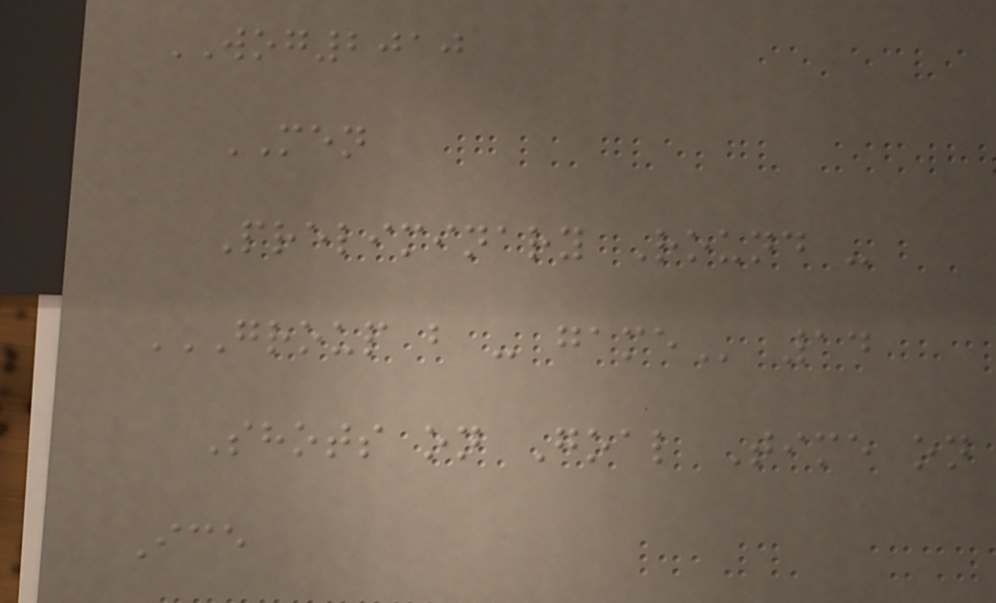WOG2010
MEN
Preliminary Round -
GROUP B - GAME 14
Shots on Goal Time on
Ice
